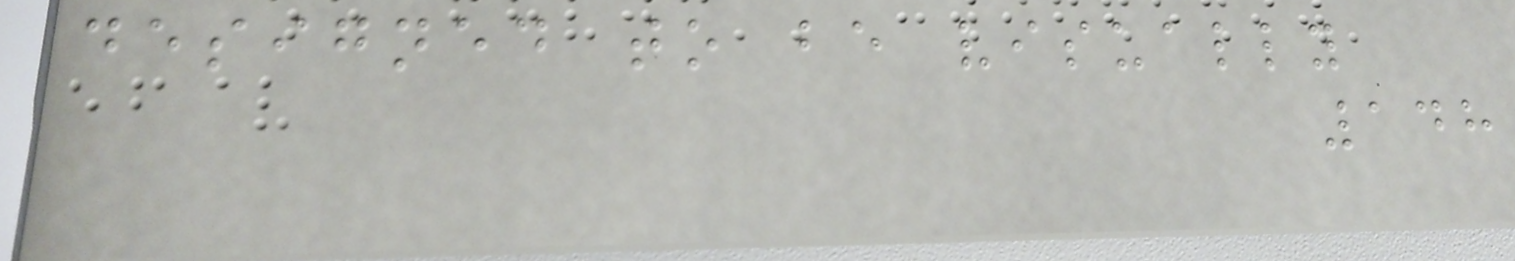designed to be visually
148
